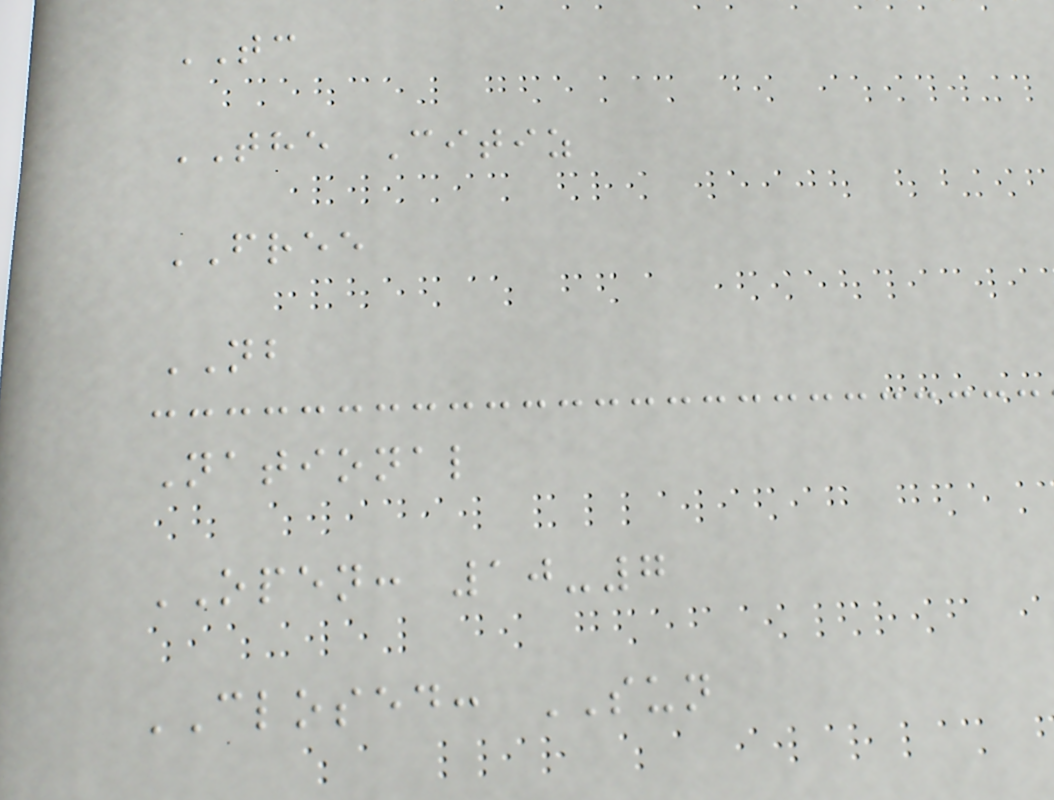TC
THE Citiz
FREE
NB
National
OPEN: 10-7
CLOSED: SUN
